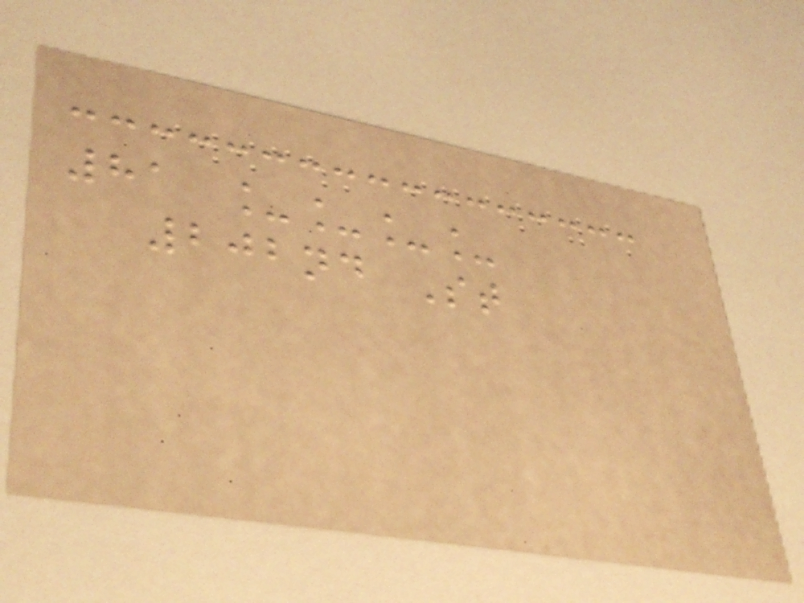81 ____
202nd St
